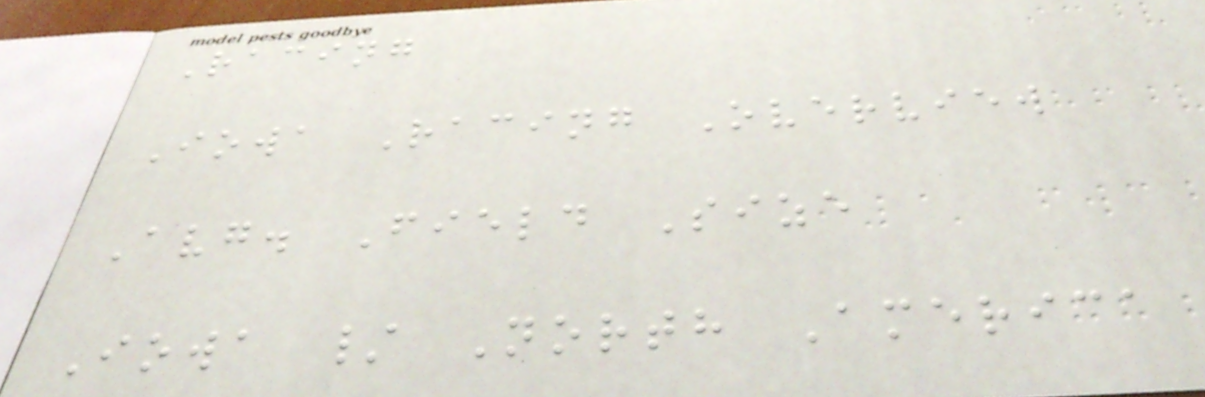Racing
Iowa Racing Overview
Avg. Field Size
Iowa / North America
